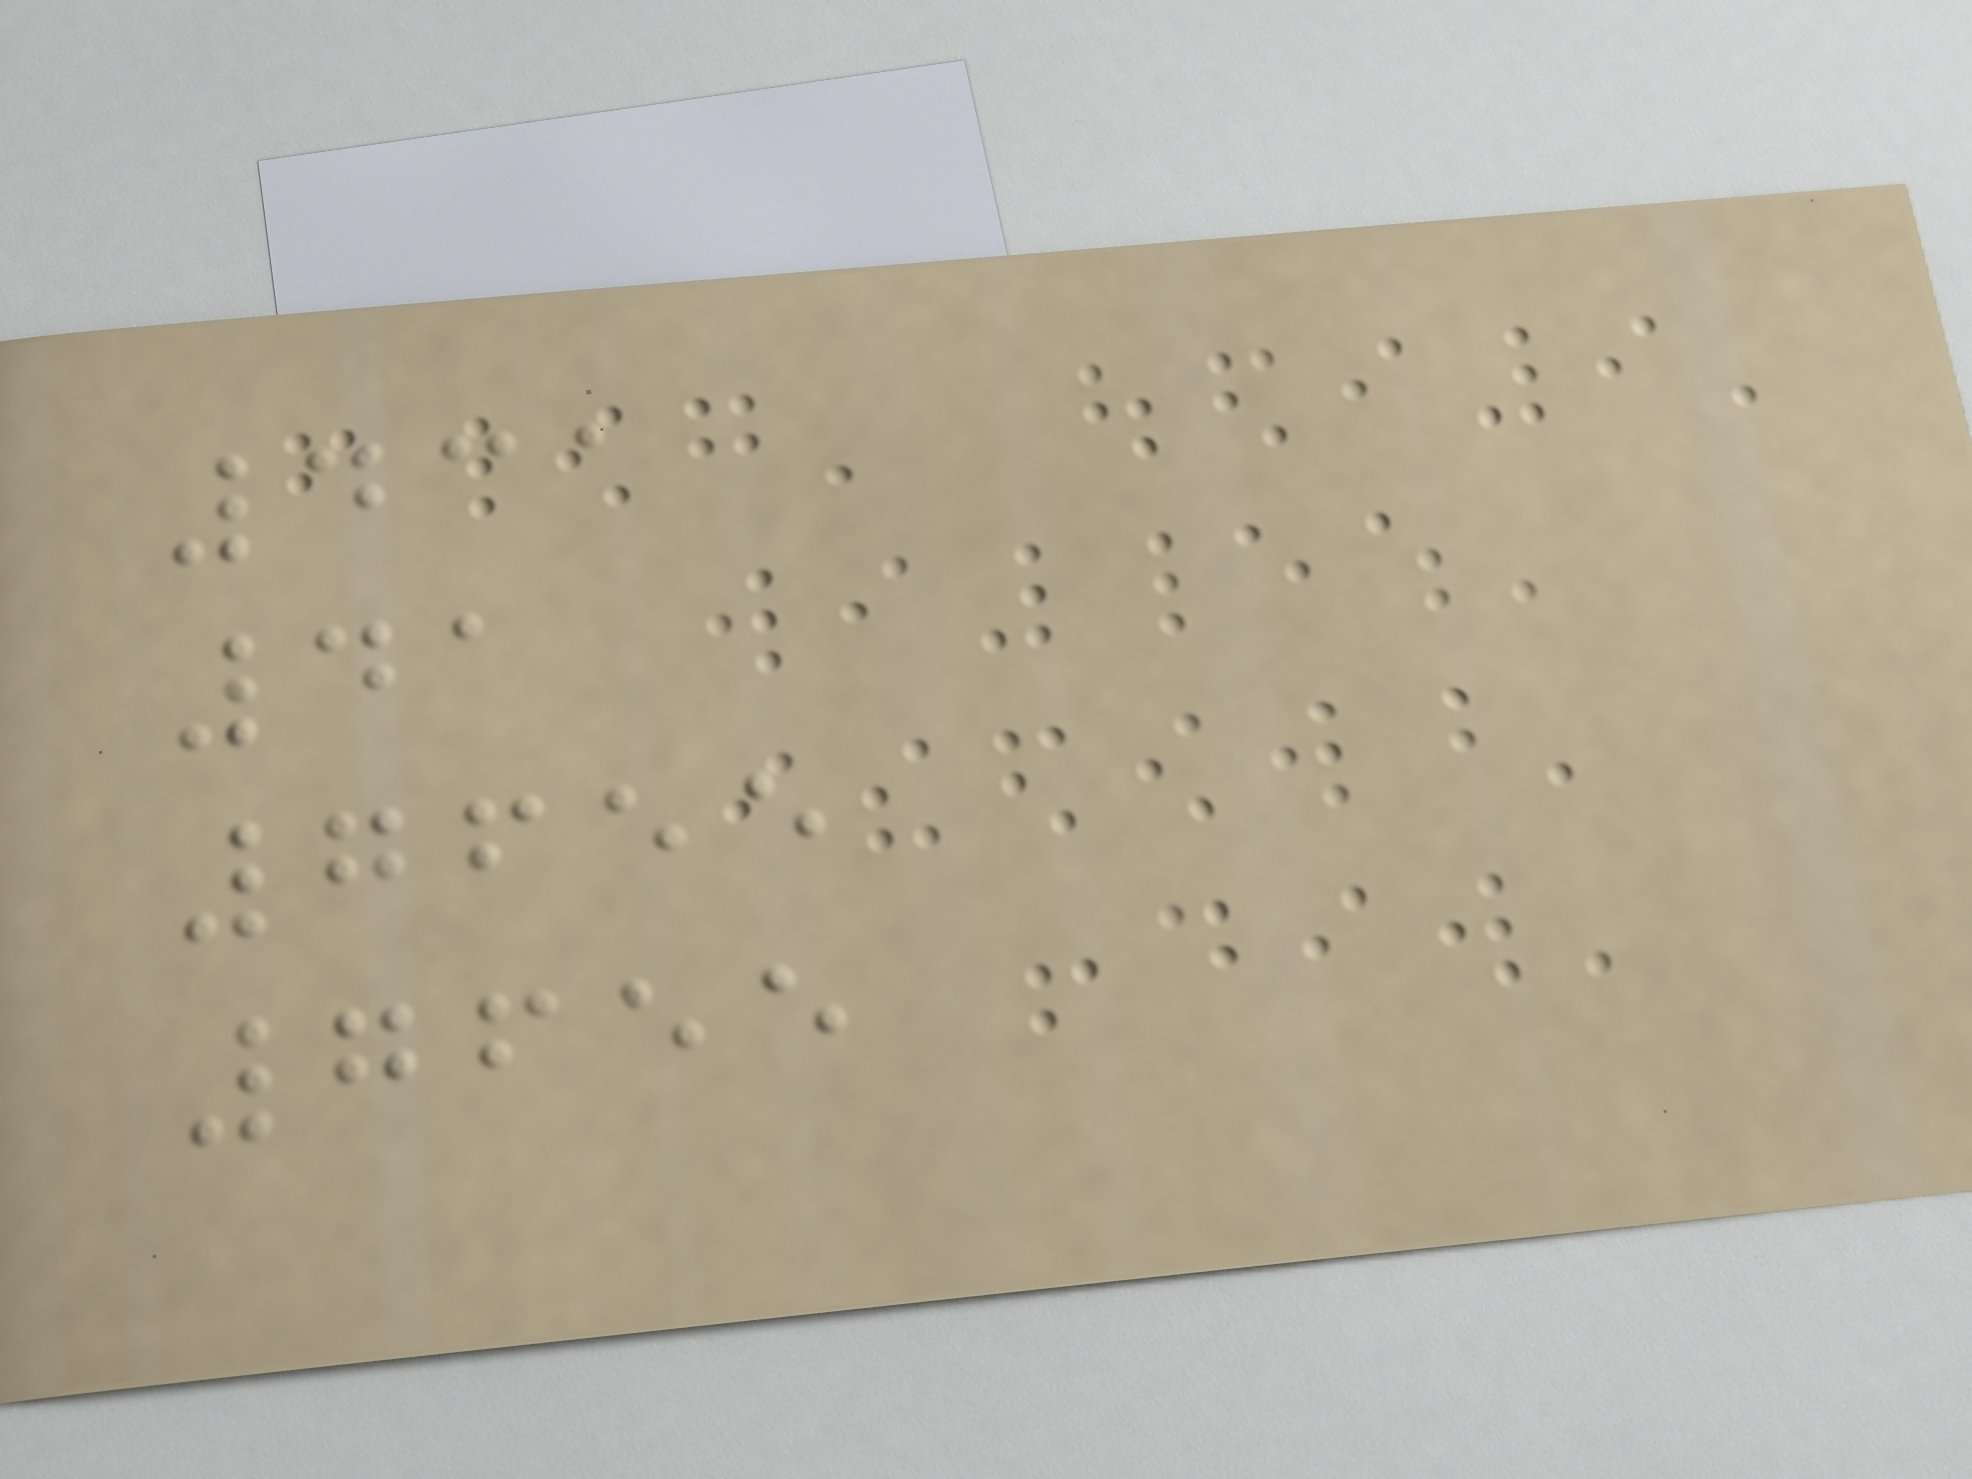431
41
7655
7655
